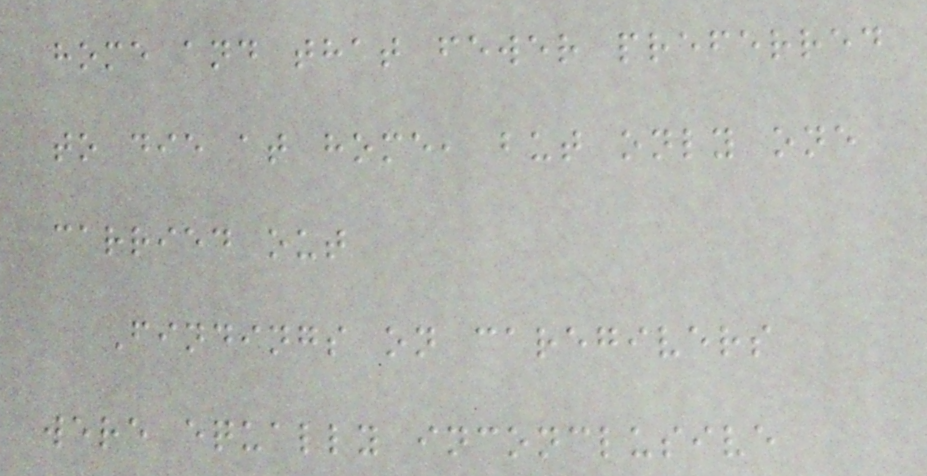home and that fewer preferred
to die at home, but only one
carried out
Findings on caregivers
were equally inconclusive
